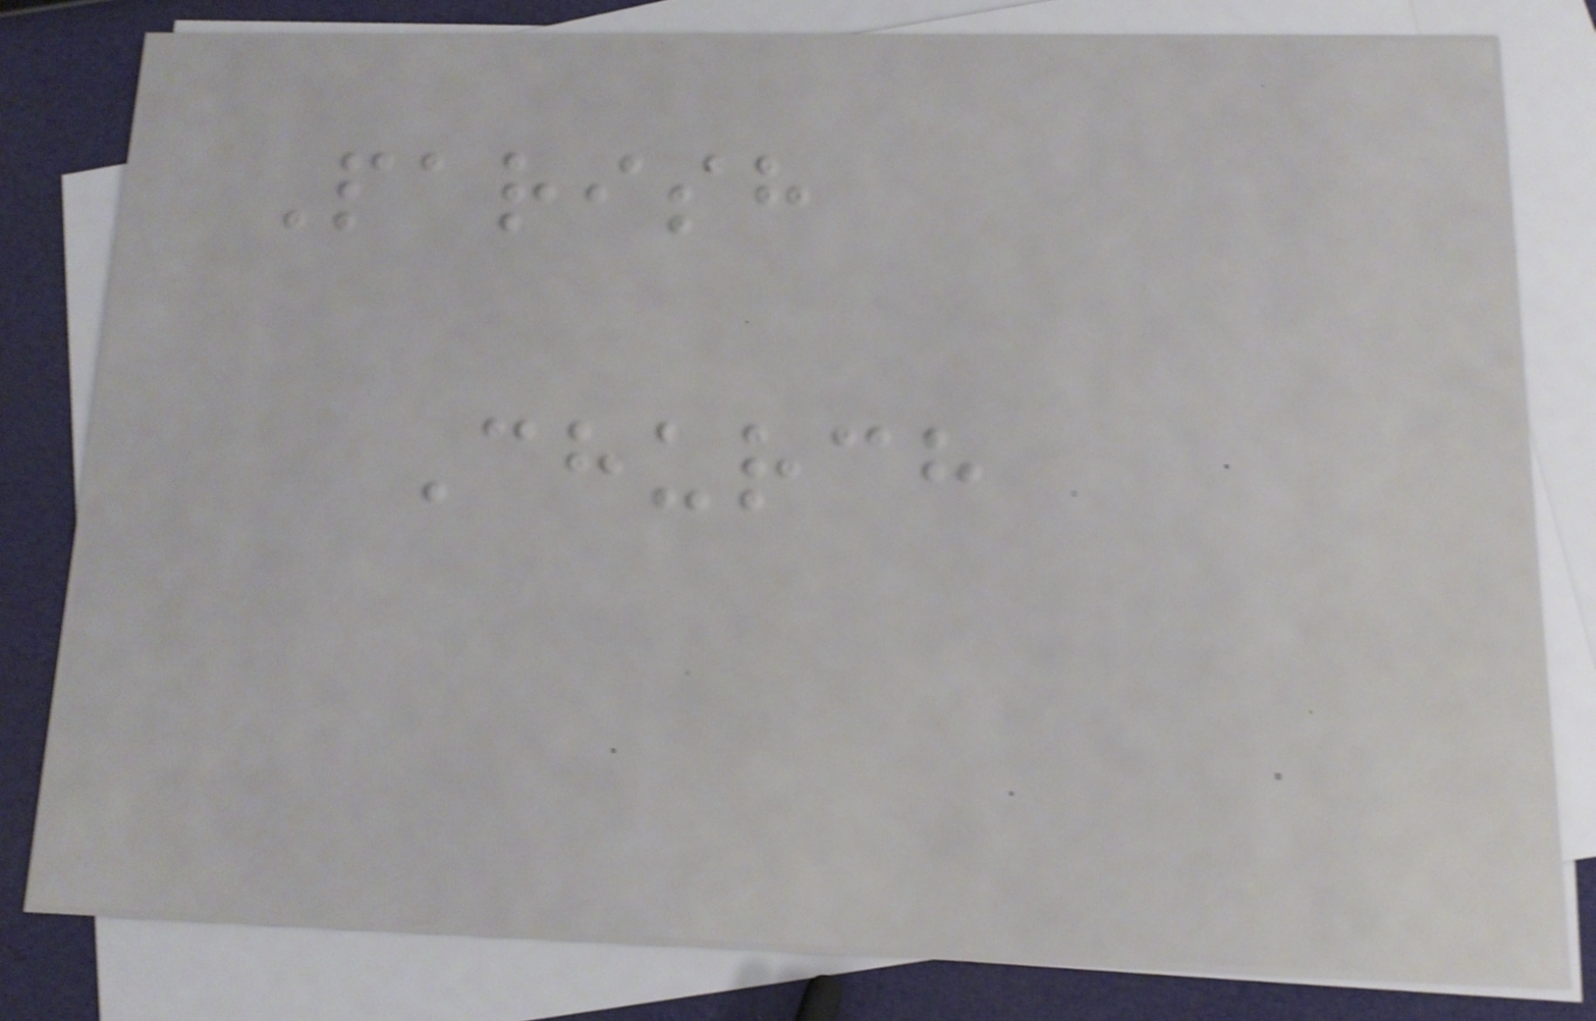Parish
Church
